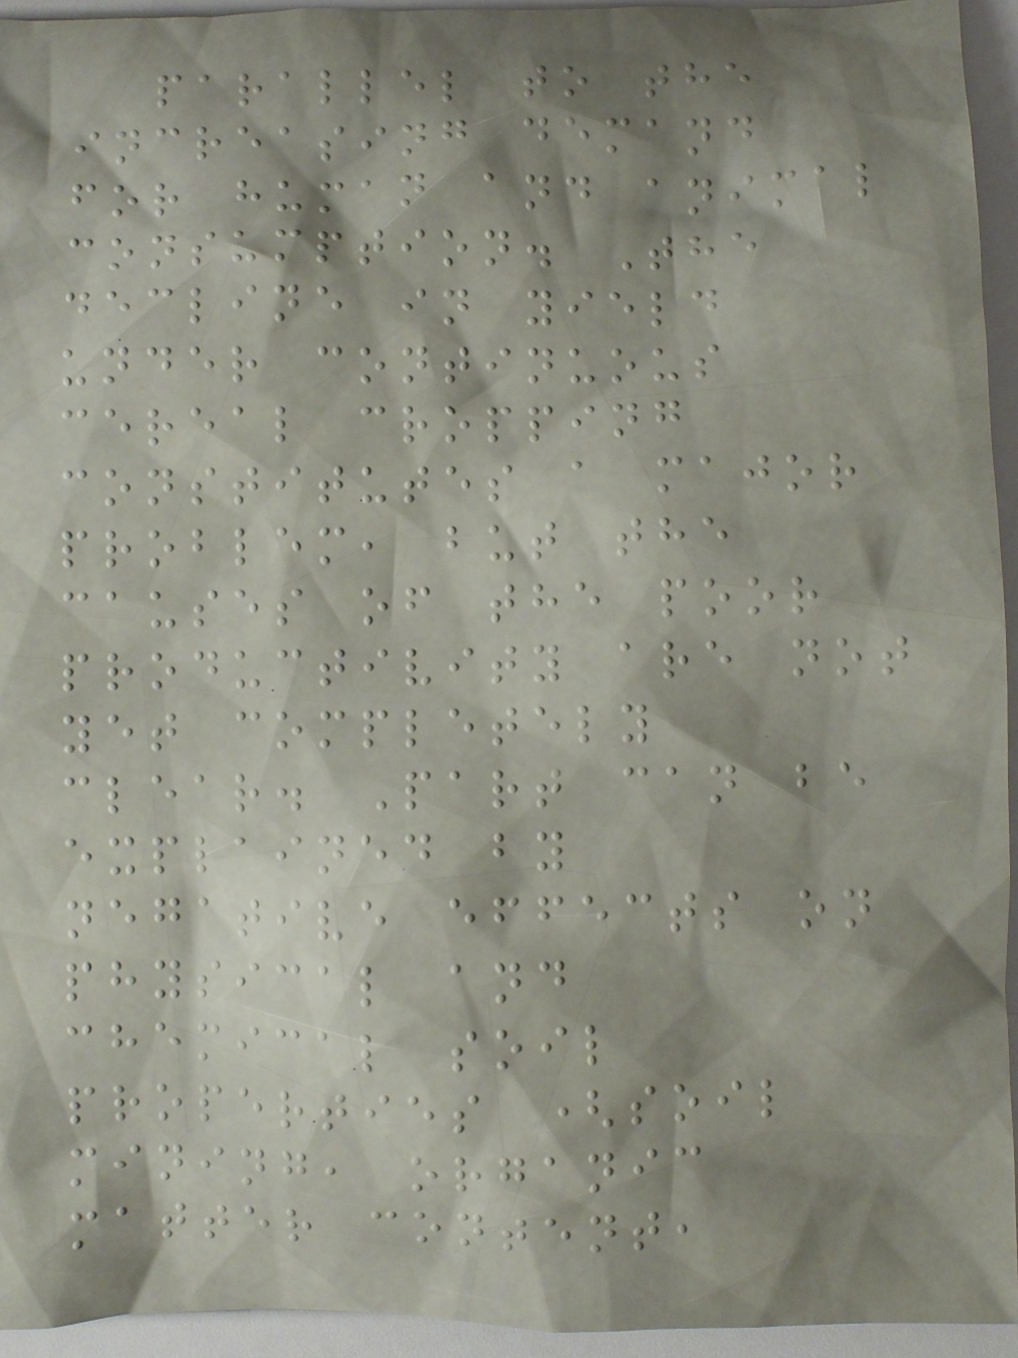parallel to the
increasing demand
for human and animal
consumption. The
decline in yield
under continuous
cereal cropping
constitutes a major
problem, but the
causes of the poor
productivity are not
yet completely
clear. Part can be
explained by
negative effects on
physical and
chemical soil
properties (soil
mining, organic
matter content,
